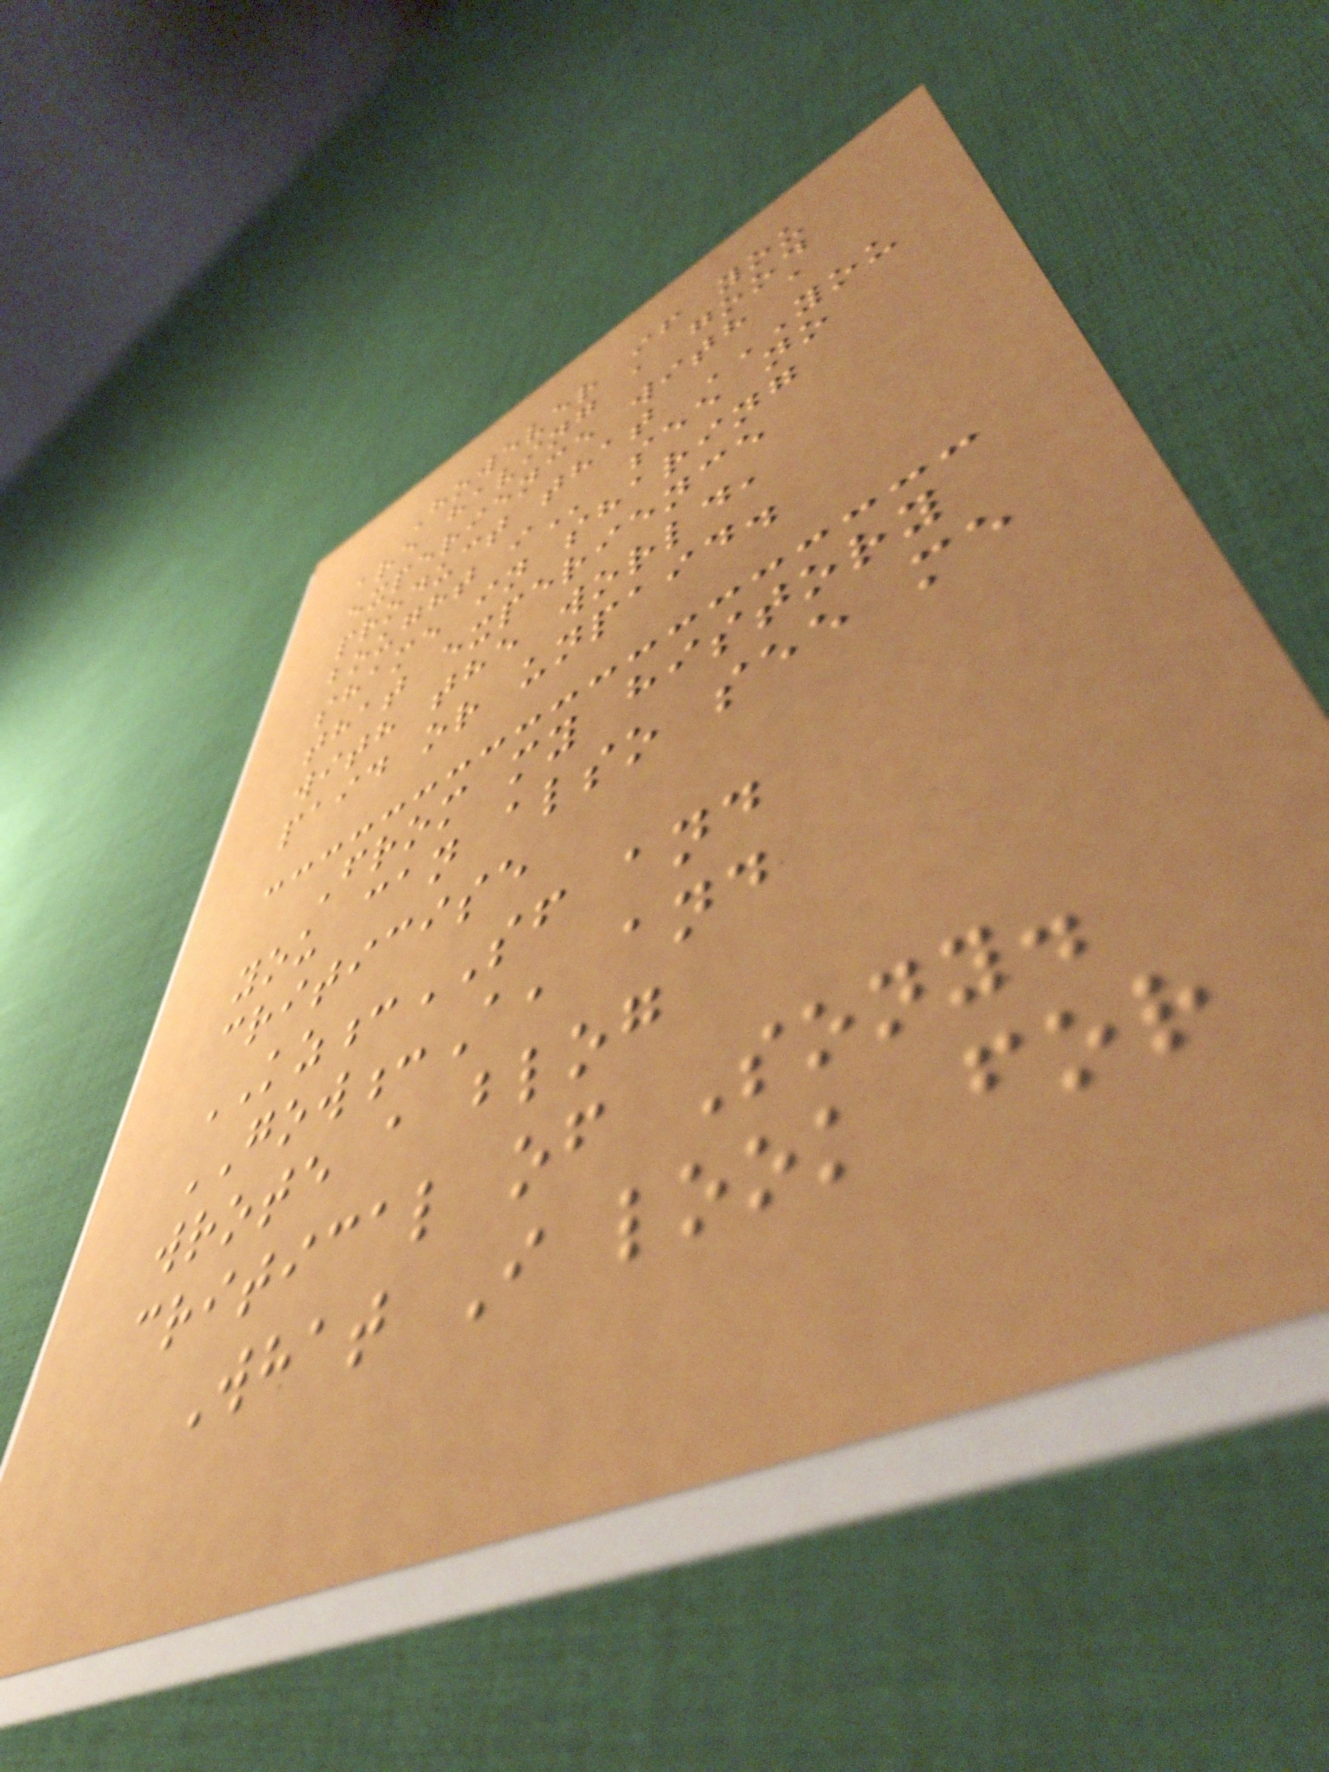However if you
are having a good
experience with a
product that YOU
BOUGHT I see no
shame in sharing
that experience
with the world,
paid or unpaid.
From my history
you can also see me
criticise
KZ:SF and
GOW:A, and
wrote a blog
critical of Sony.
What I look for
